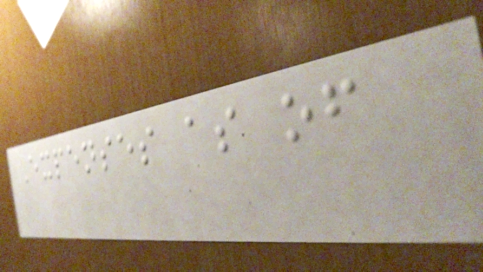Expenses as of
